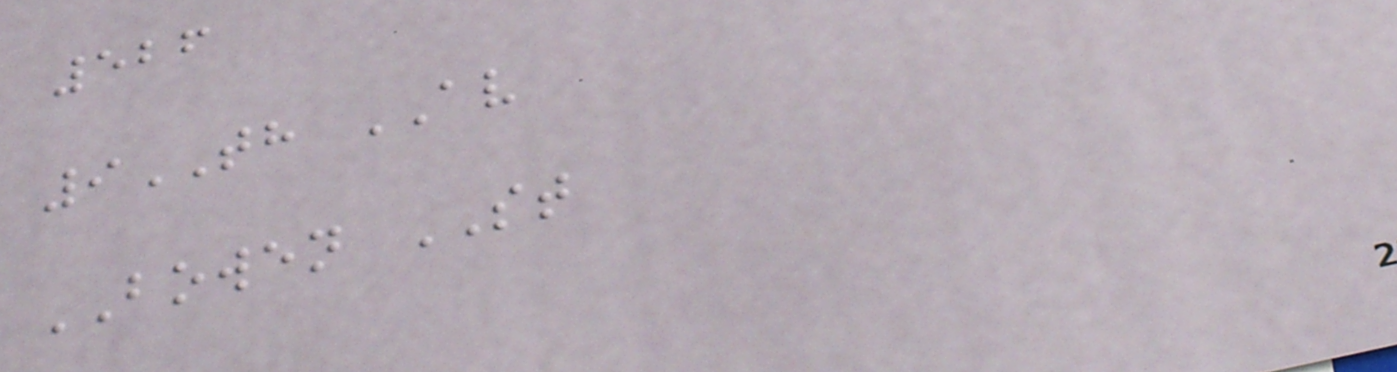526
9TH AV
BOWEN ST
